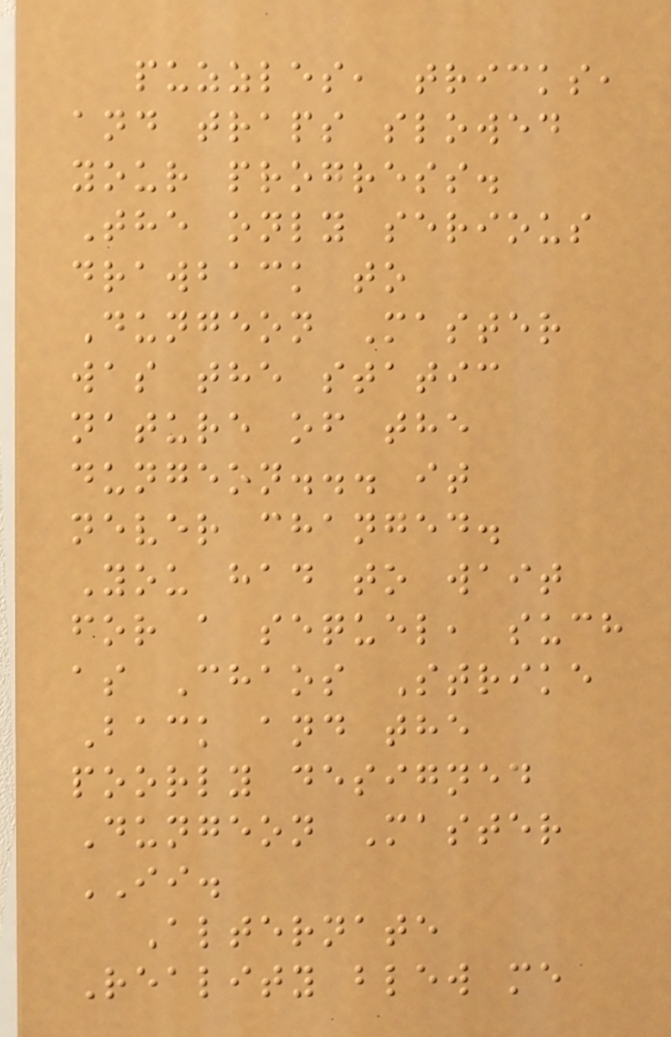puzzles, tricks,
and traps slowed
your progress.
The only serious
drawback to
Dungeon Master
was the static
nature of the
dungeon... it
never changed.
You had to wait
for a sequel, such
as Chaos Strike
Back and the
poorly designed
Dungeon Master
II.
Alternate
Reality blew me
